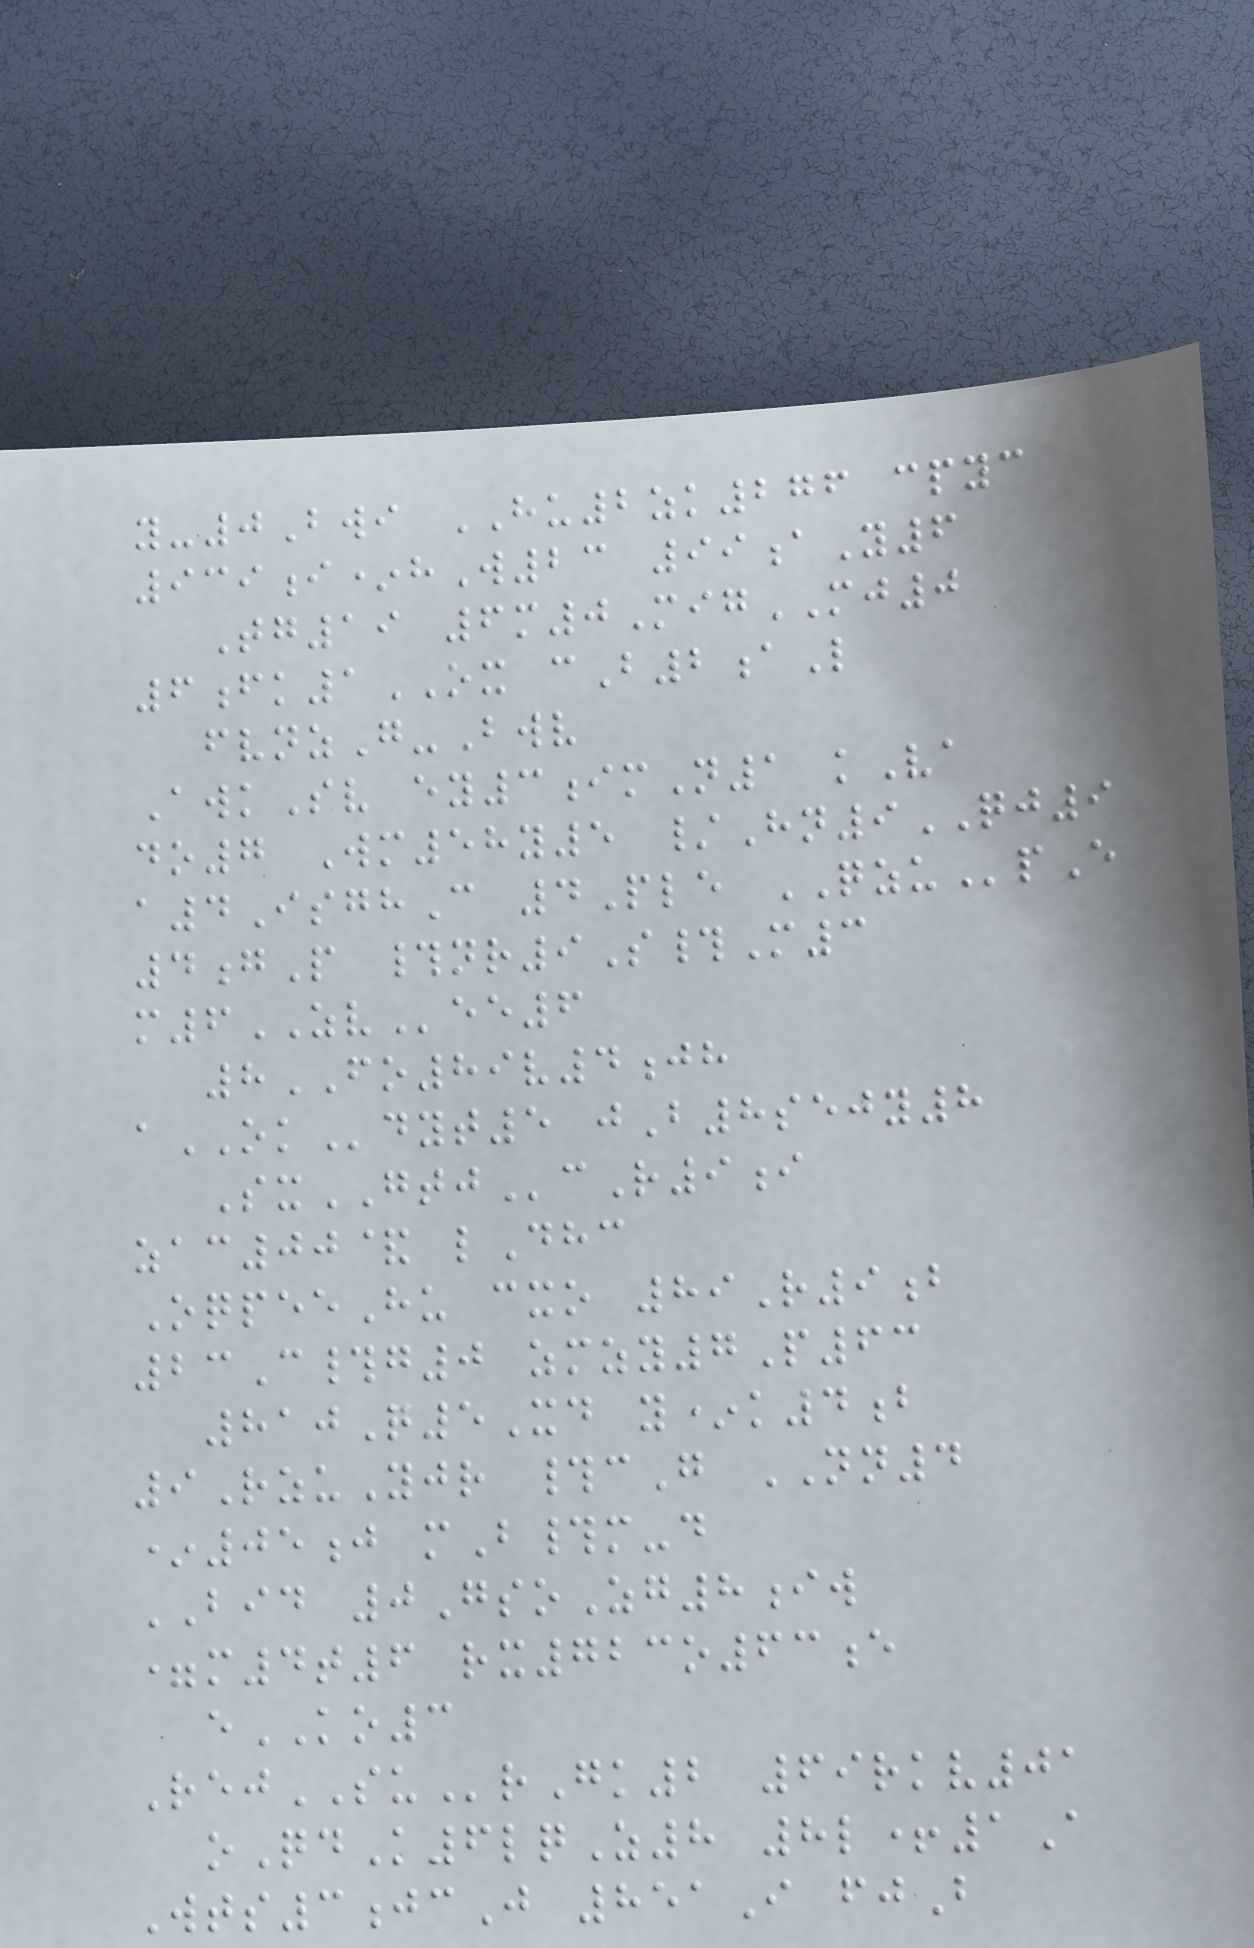y-0Bwi HU2zk276 cpyc
939i*hW23 99aY6
Tg19 6m0MigMJ0
6fk1OX cB2aL
fvnzG-Bwv
AwkSv ey3imN1 kVa
do7 Wm58y5 /Hn9QJ9
a4IsghC 4Ple QZUpE
4gP #nr9S#M3
m6ZVee6
8FO89v4jh
aOKdyt5 jB8sejy8
SxGTJcR9i
zac00& lDhc
OqpeeHu cxo 89R9b
23C#g0 zmzy7P63
810Q5Xd y*k4b
9RzuYjr #cG NN4
*05j mB#m-d
BID 0GsoZg8iw
=m4t6 rx723o63e
eKO3
RejSUrGk2 69rkv01
oQdK6lqZ8 8l+1A
Wts3jcJ 851I fjB
